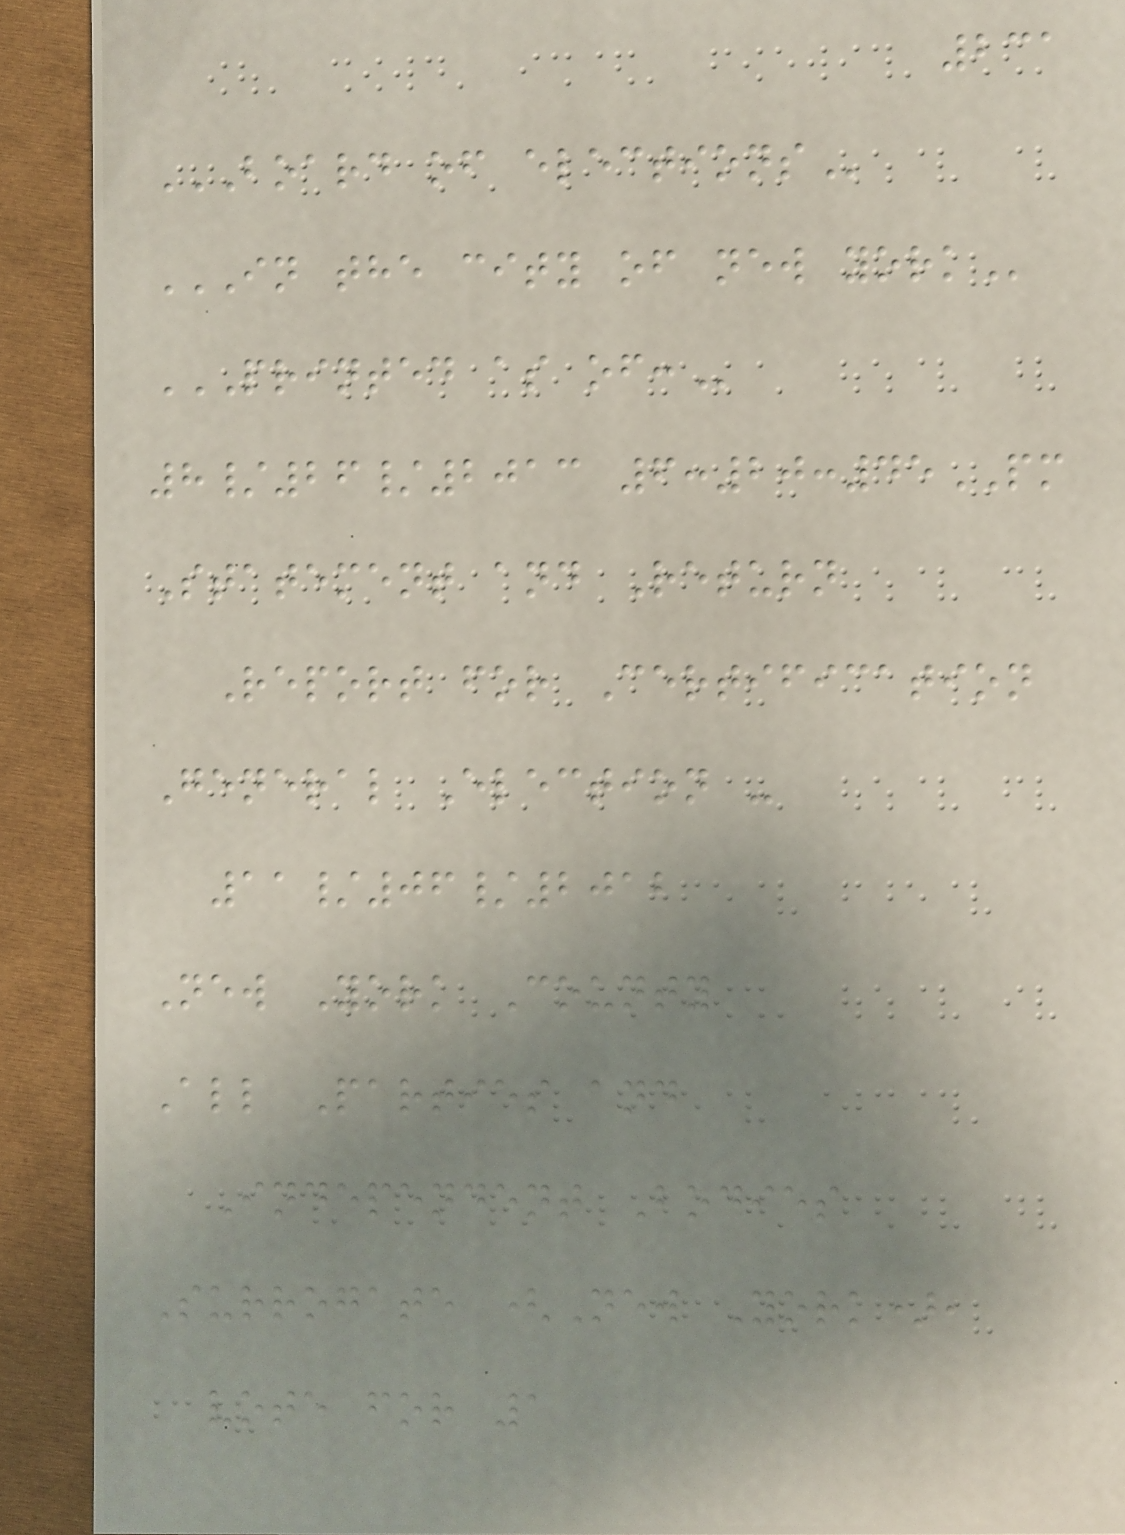231
BOARD OF ELECTIONS
IN THE CITY OF NEW YORK
PRINTED AS OF:
8/26/2013 6:20:45PM
Statement and Return
Report for Certification
General Election -
11/06/2012
New York County
All Parties and
Independent Bodies
Surrogate (New York),
vote for 1
